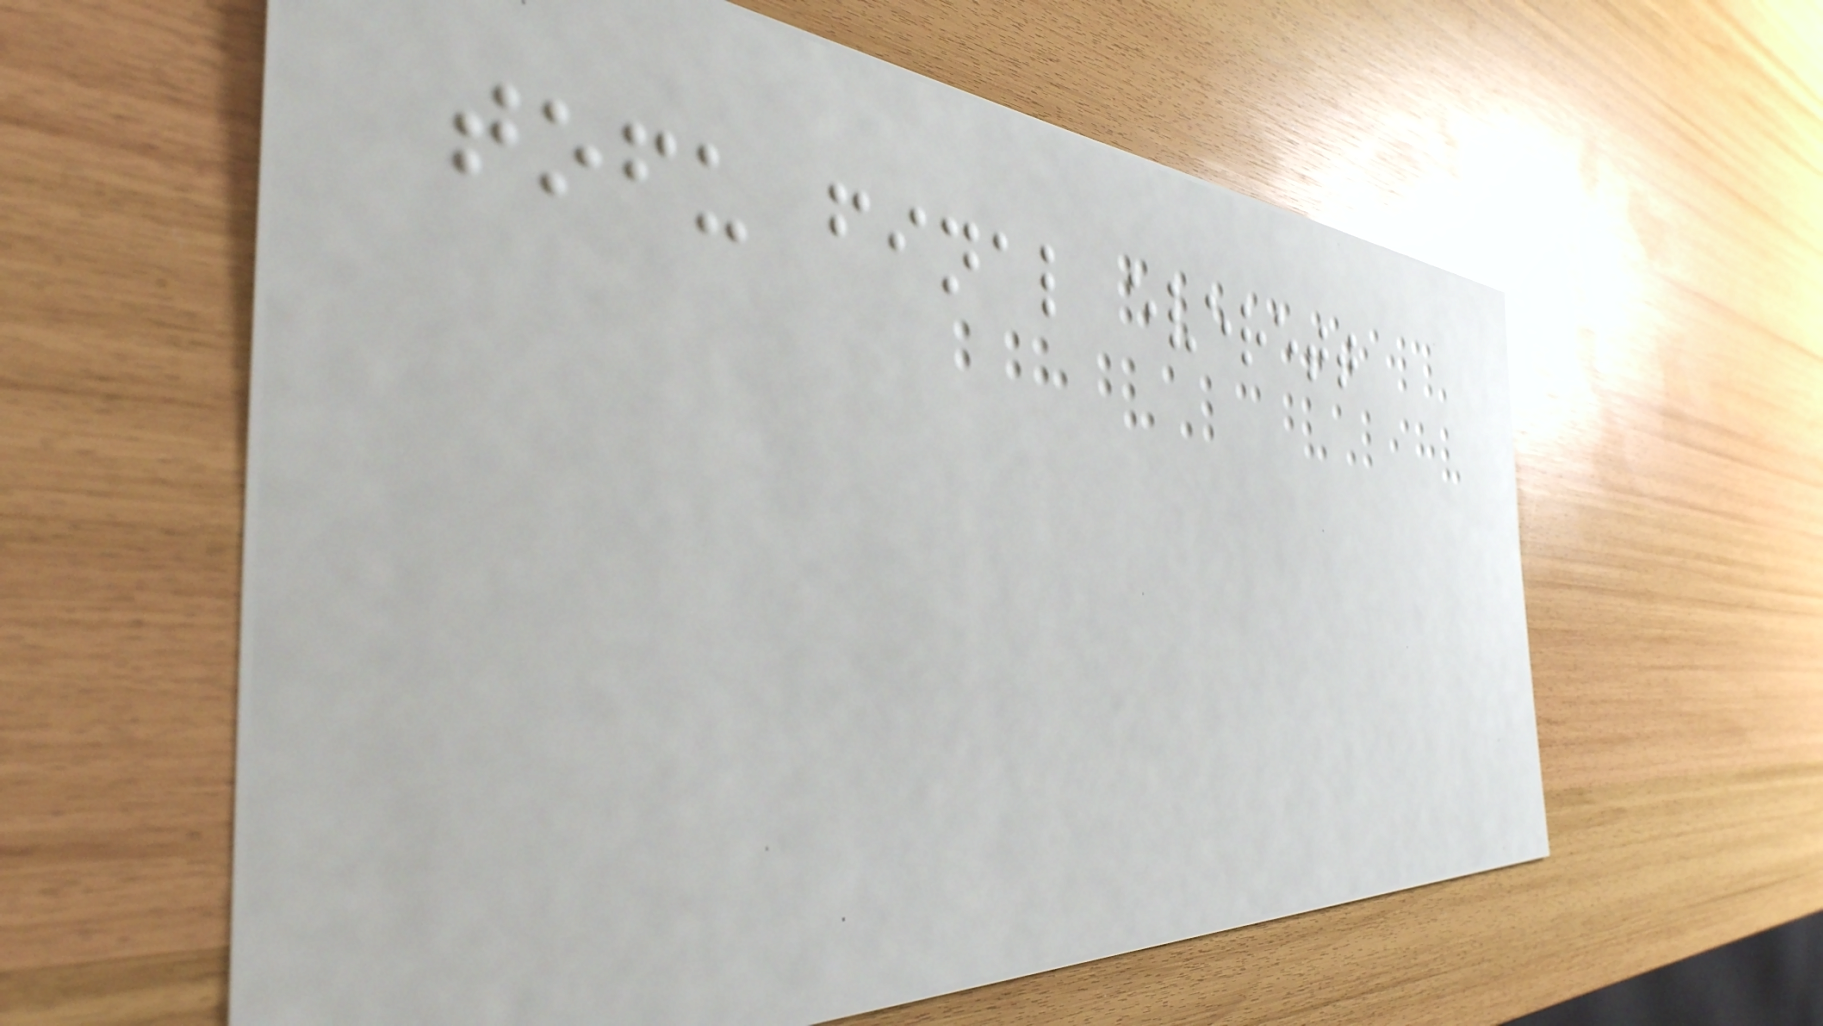tofu final everett
